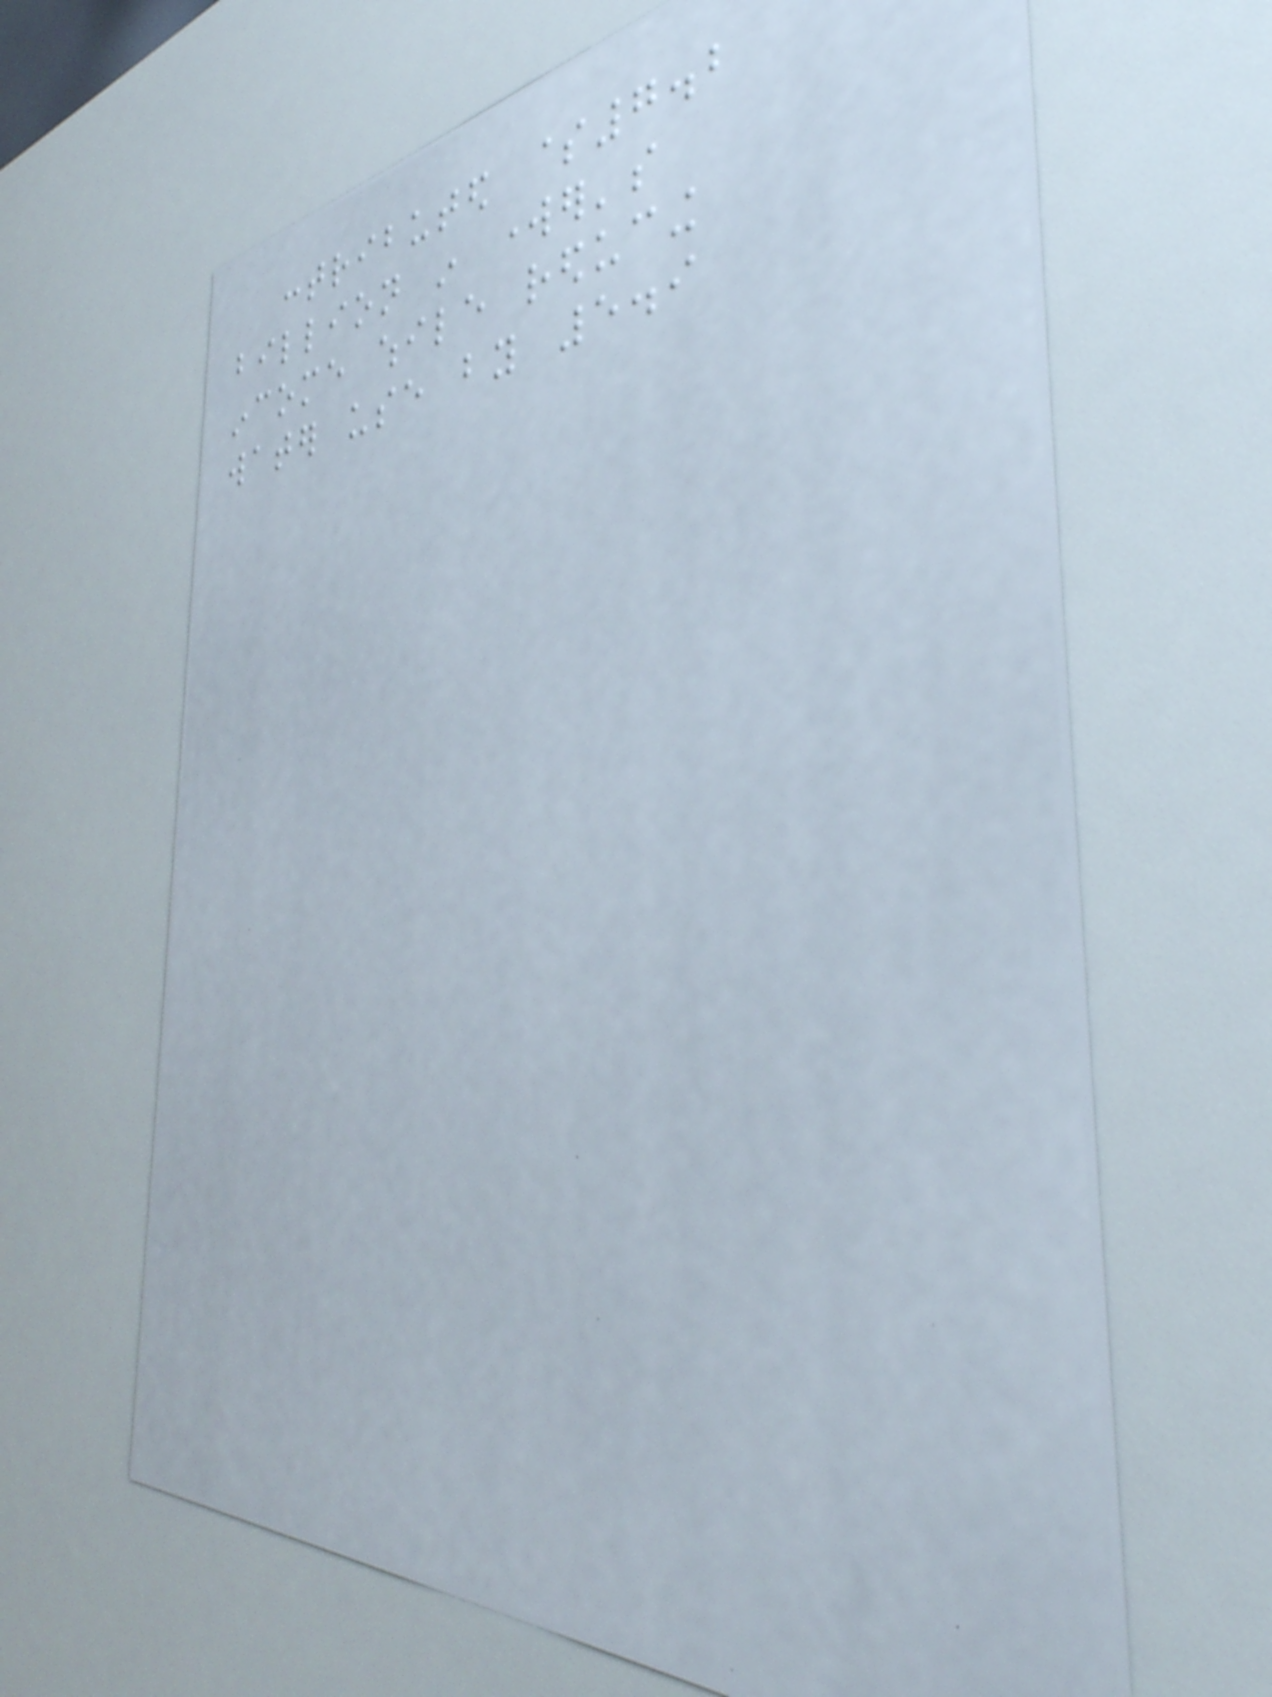contributed $7.2
billion in worker's
income while reducing
water use by 5.9
